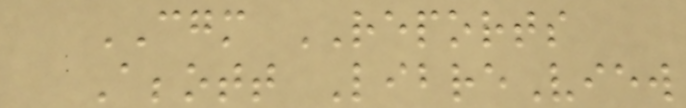CGM REPORTS
Abbott LibreView
